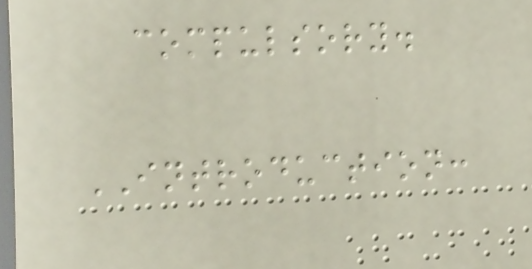compulsory.
INTRODUCTION:
